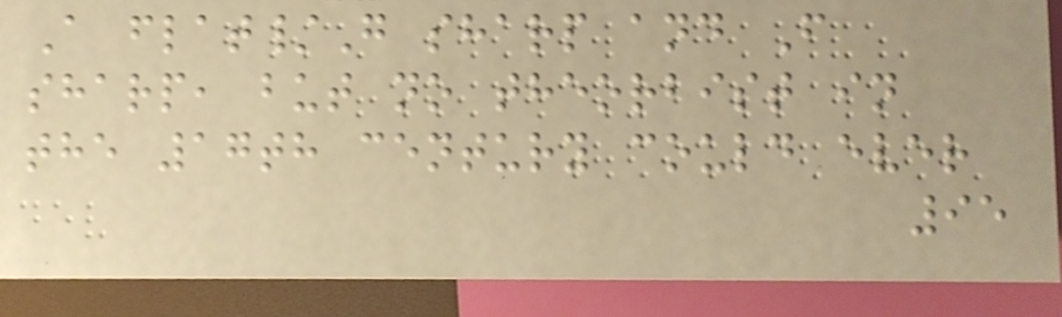A flat/G sharp and F
sharp, but no theorbist in
the 17th century could ever
95
